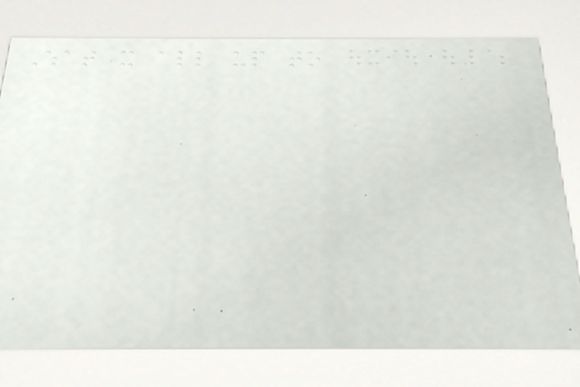What it all up to
